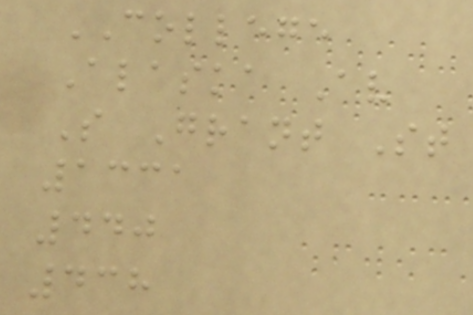COLLEGE
Alaska Av
S Grant St
1331
440
438
